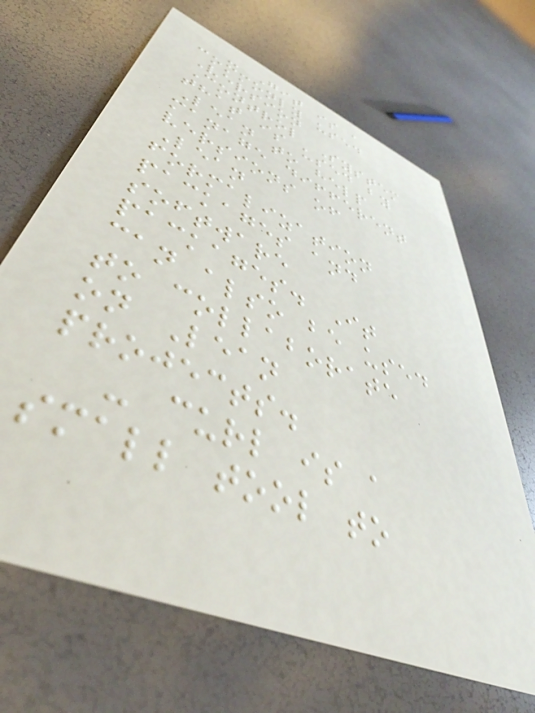- Git is a
commonly used
Version
Control System
that is used by
Lean to help
manage different
versions of
Lean
formalization
packages and
software
packages. It
can also be used
to collaborate
on Lean
projects.
- curl is a
small tool to
